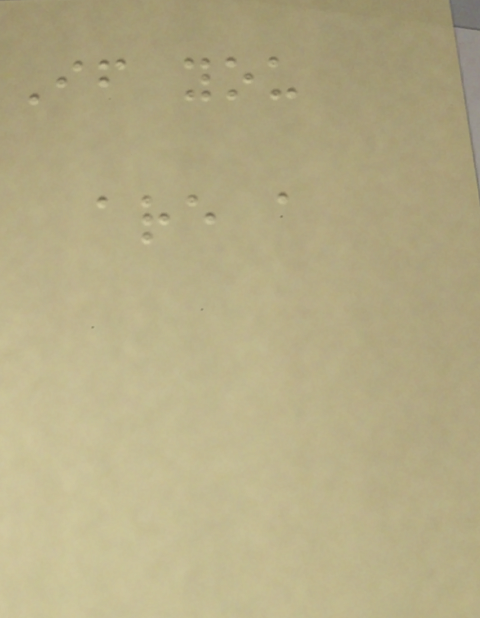If you
are a
